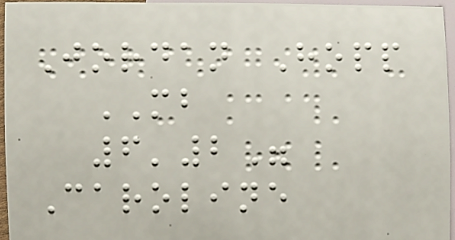Jordan Hopp
MB
6'2"
Caroline
